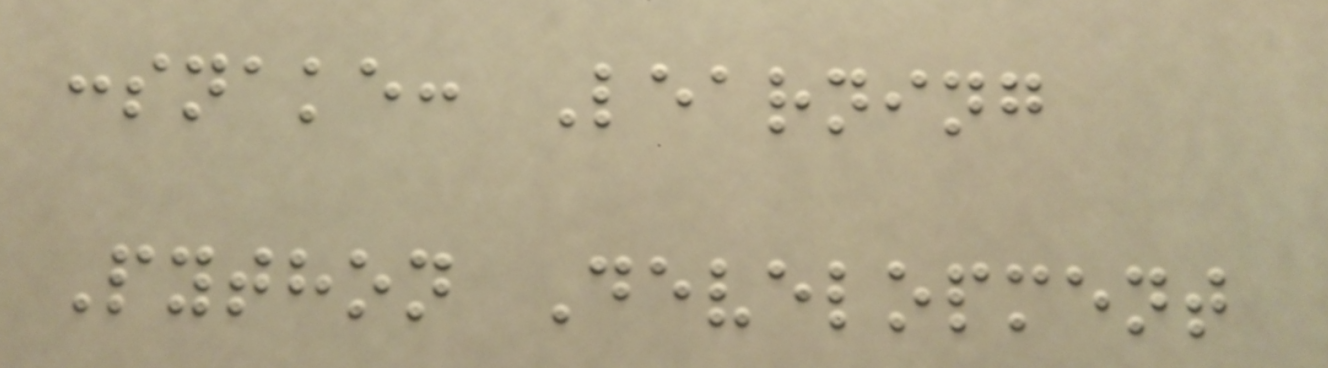:snake: Learning
Python Development
